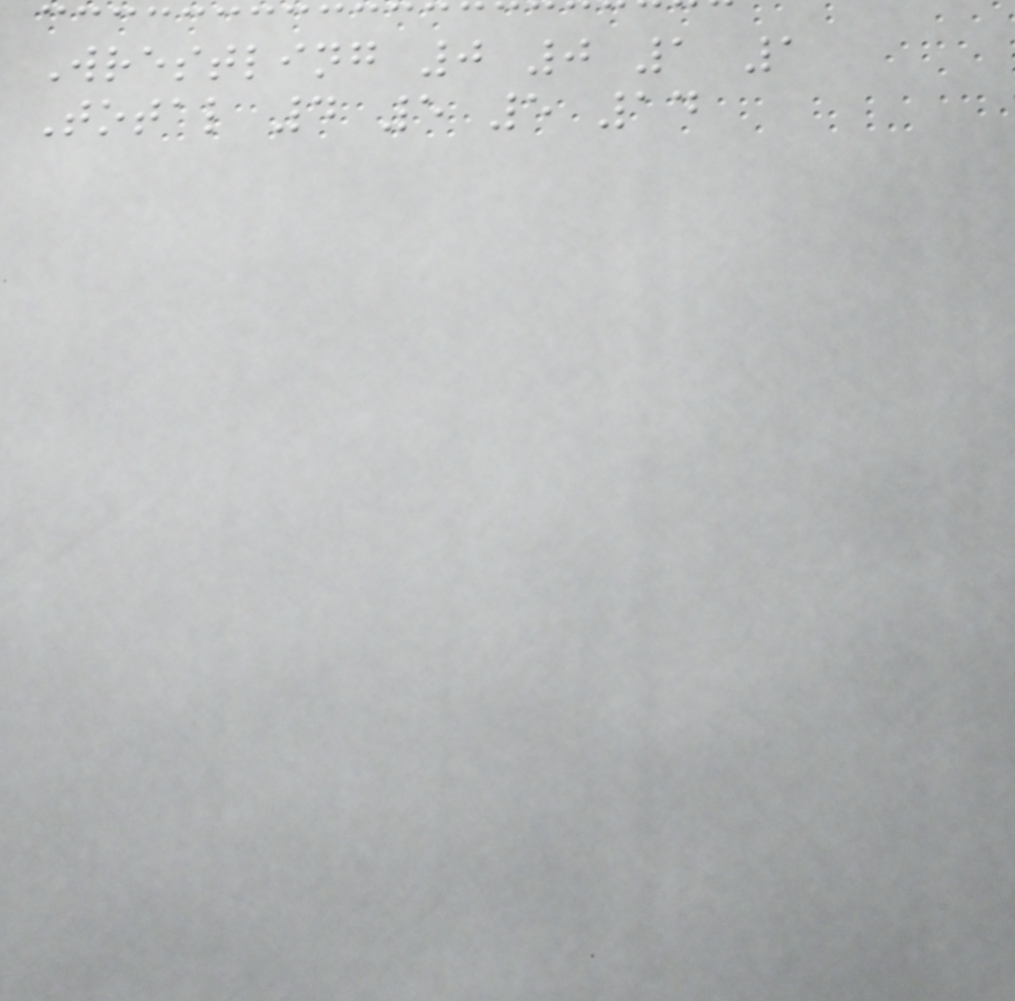Wrestling 0 0 1 1
Total 4 5 5 14
